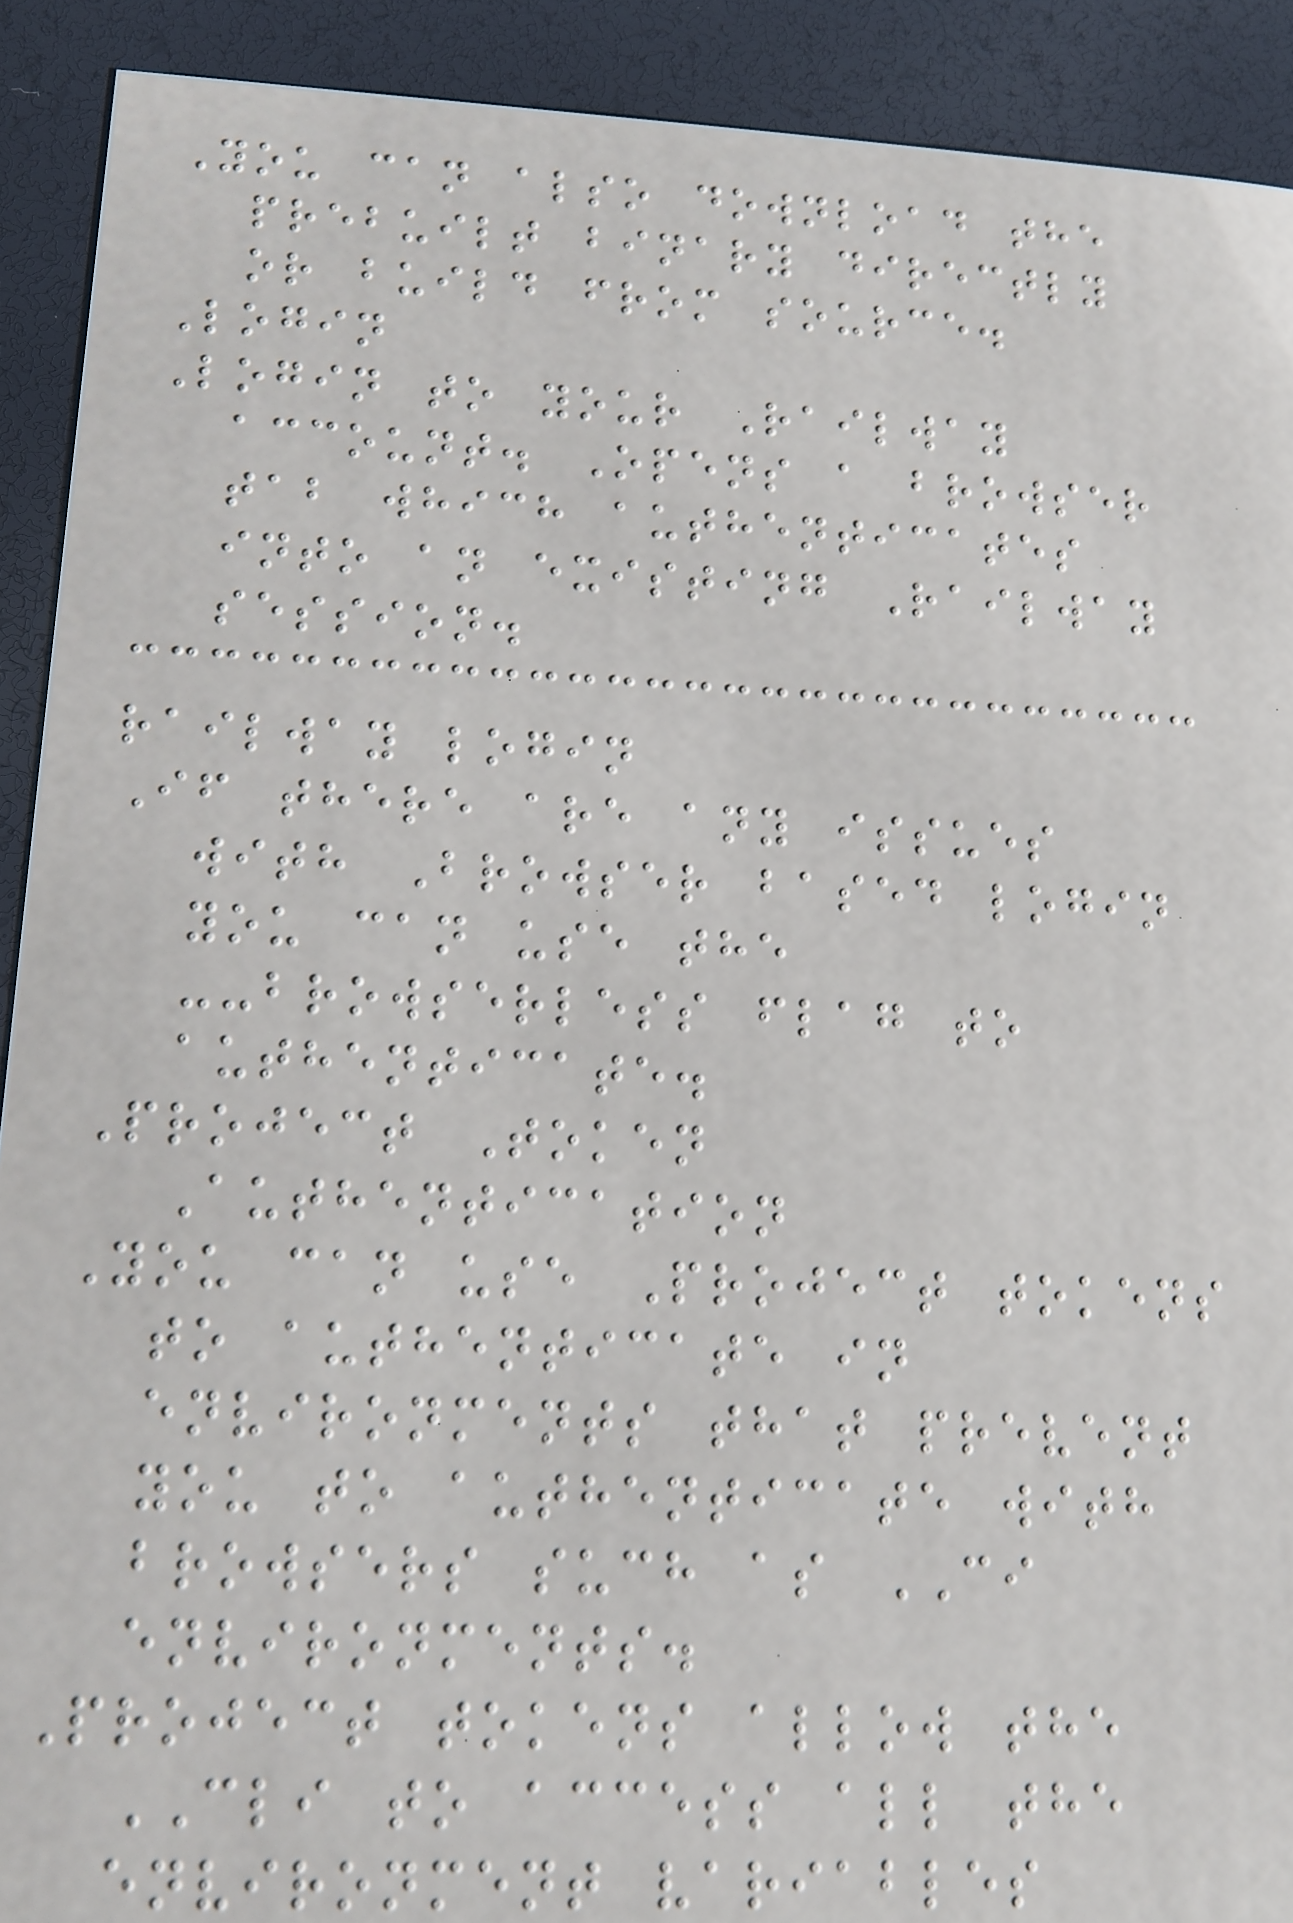You can also download the
prebuilt binary directly
or build from source.
Login
Login to your Railway
account. Opens a browser
tab which authenticates
into an existing Railway
session.
railway login
If there are any issues
with Browser based login
you can use the
--browserless flag to
authenticate.
Project Token
Authentication
You can use Project tokens
to authenticate in
environments that prevent
you to authenticate with
browsers such as CI
environments.
Project tokens allow the
CLI to access all the
environment variables
